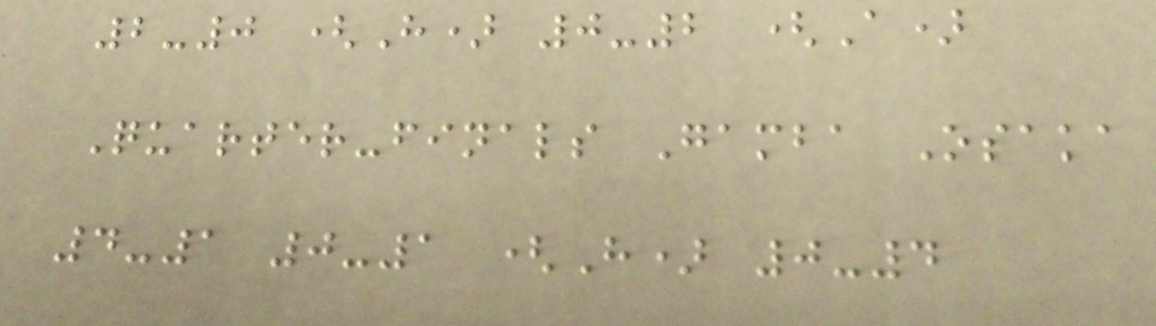2-0 (H) 0-2 (A)
Quarter-finals Gamba Osaka
4-1 0-1 (H) 0-4
